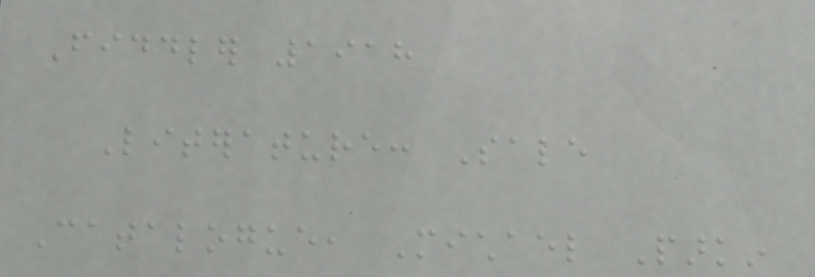Fiddler 1918
Literature: Sale
Catalogue, Michael Parkin
